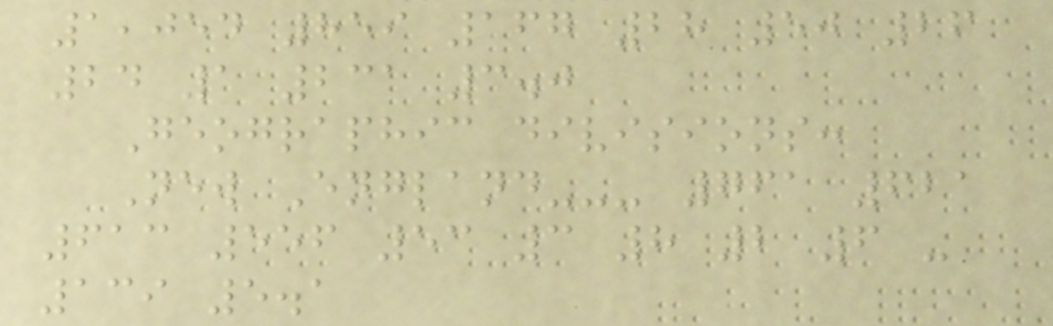1,054 859 167 28 50 26
24 1 231 3.0
Geographic divisions:
New England--- 761 621
613 556 53 3 8 2 6 -
139 5.1
